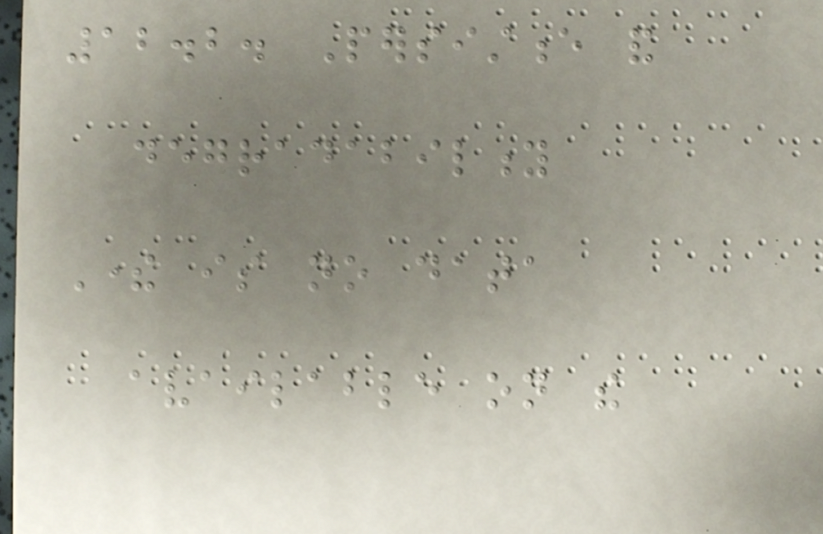12.2. Persistence and
degradability
There is no data
available on the
